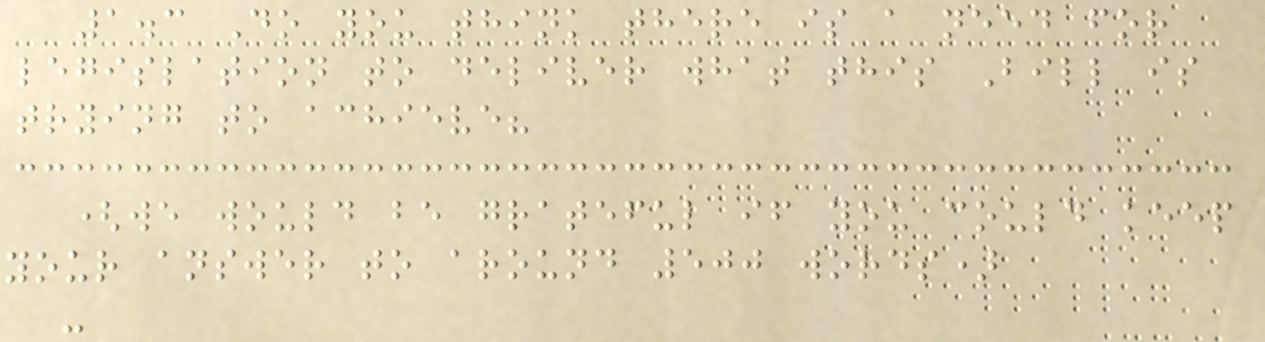1.3 Do you think there is a need for
legislation to deliver what this Bill is
trying to achieve?
(we would be grateful if you could keep
your answer to around 500 words)
-
